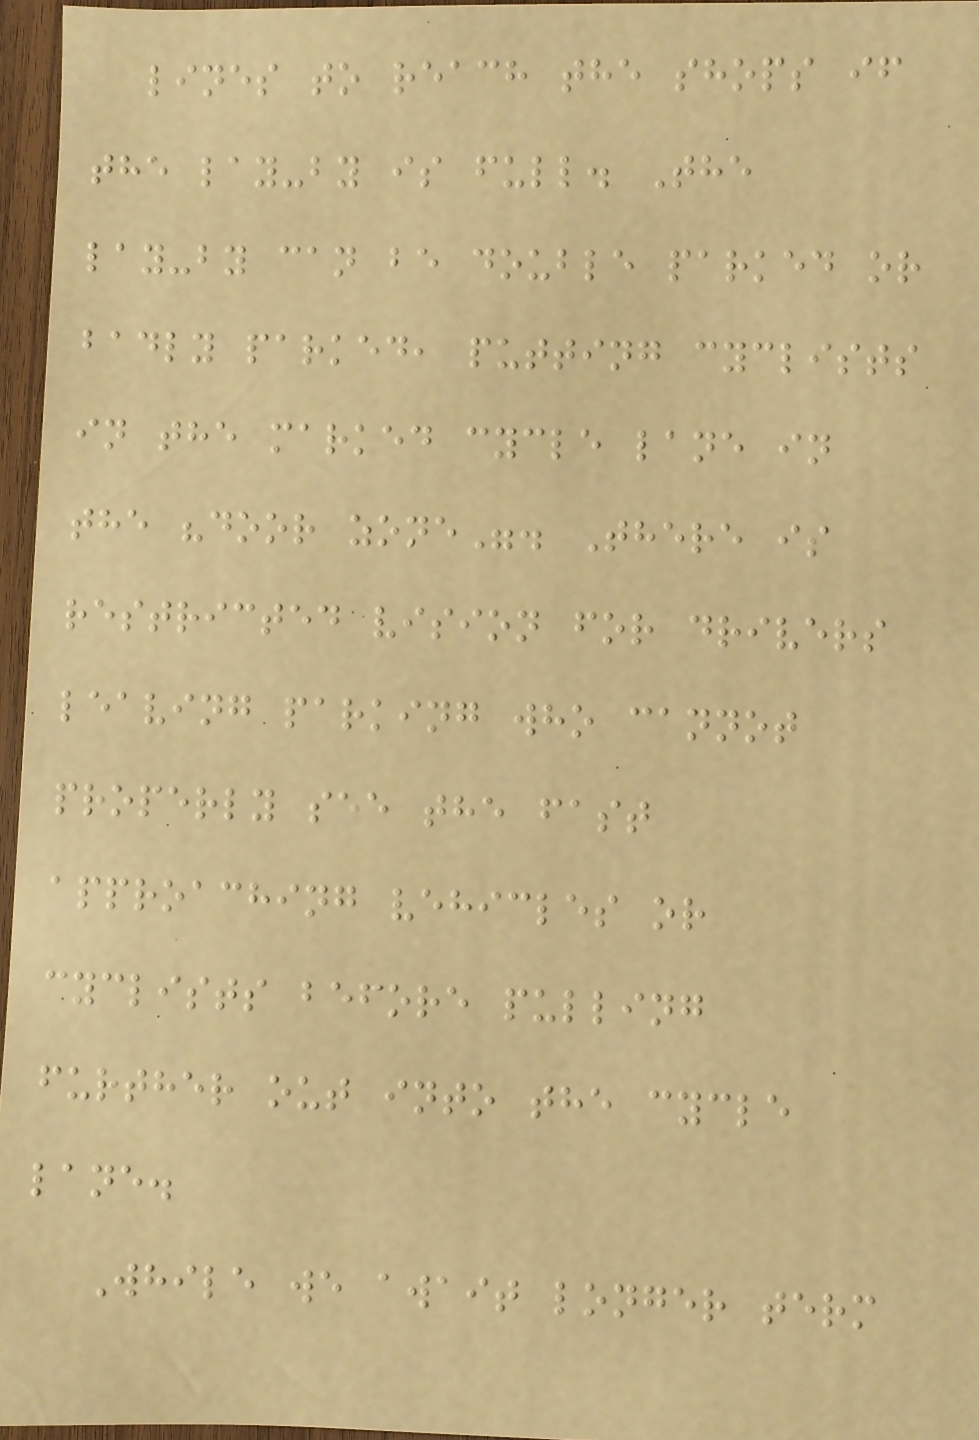lines to reach the shops if
the lay-by is full. The
lay-by can be double parked or
badly parked, putting cyclists
in the marked cycle lane in
the "door zone". There is
restricted vision for drivers
leaving parking who cannot
properly see the fast
approaching vehicles or
cyclists before pulling
further out into the cycle
lane.
While we await longer term
